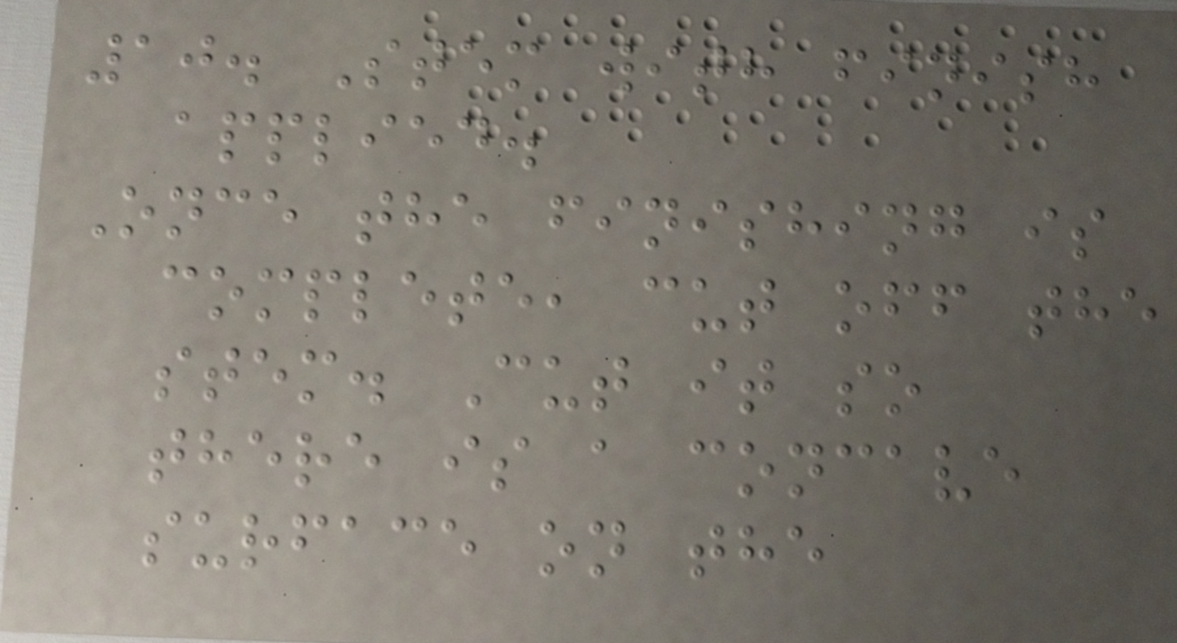10. Stem with finish
applied.
Once the finishing is
complete, cut off the
stem. Cut it so
there is a concave
surface on the
